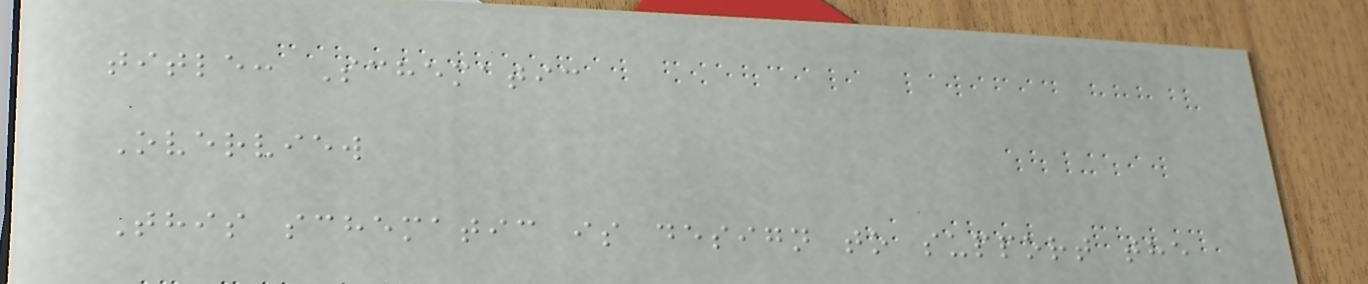title: Schematic
Overview
This schematic is design to support the
